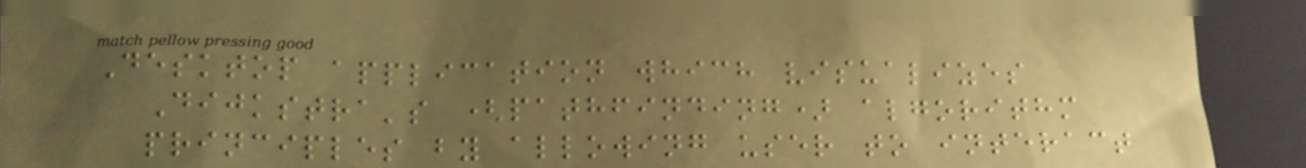Desktop application which visualizes
Dijkstra's (pathfinding) algorithm
principles by allowing user to interact
